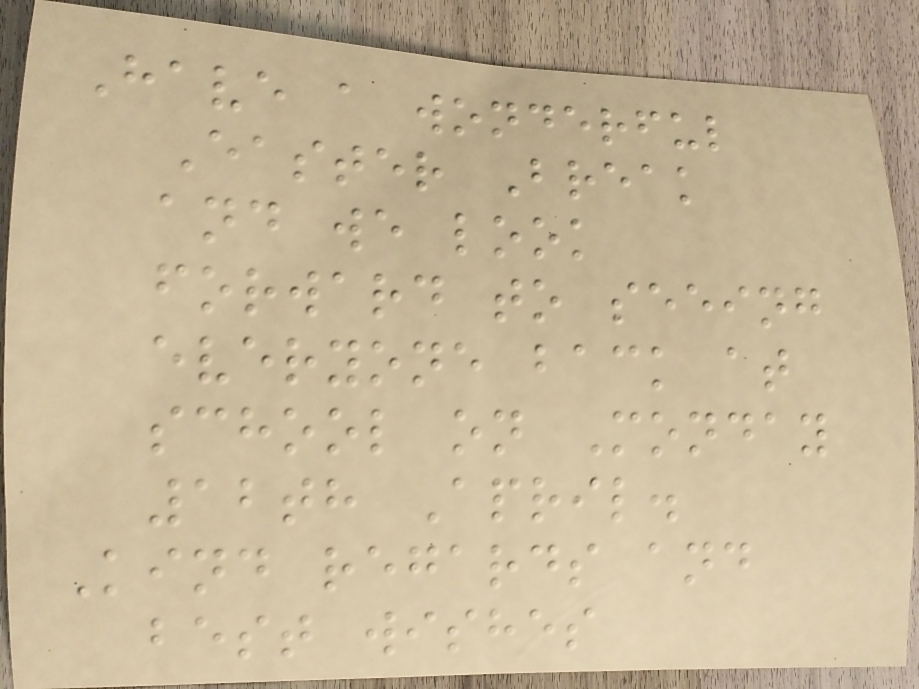Have a wonderful
Easter Break
and we look
forward to seeing
everyone back at
school on Monday
12th April.
Kind regards and
best wishes
